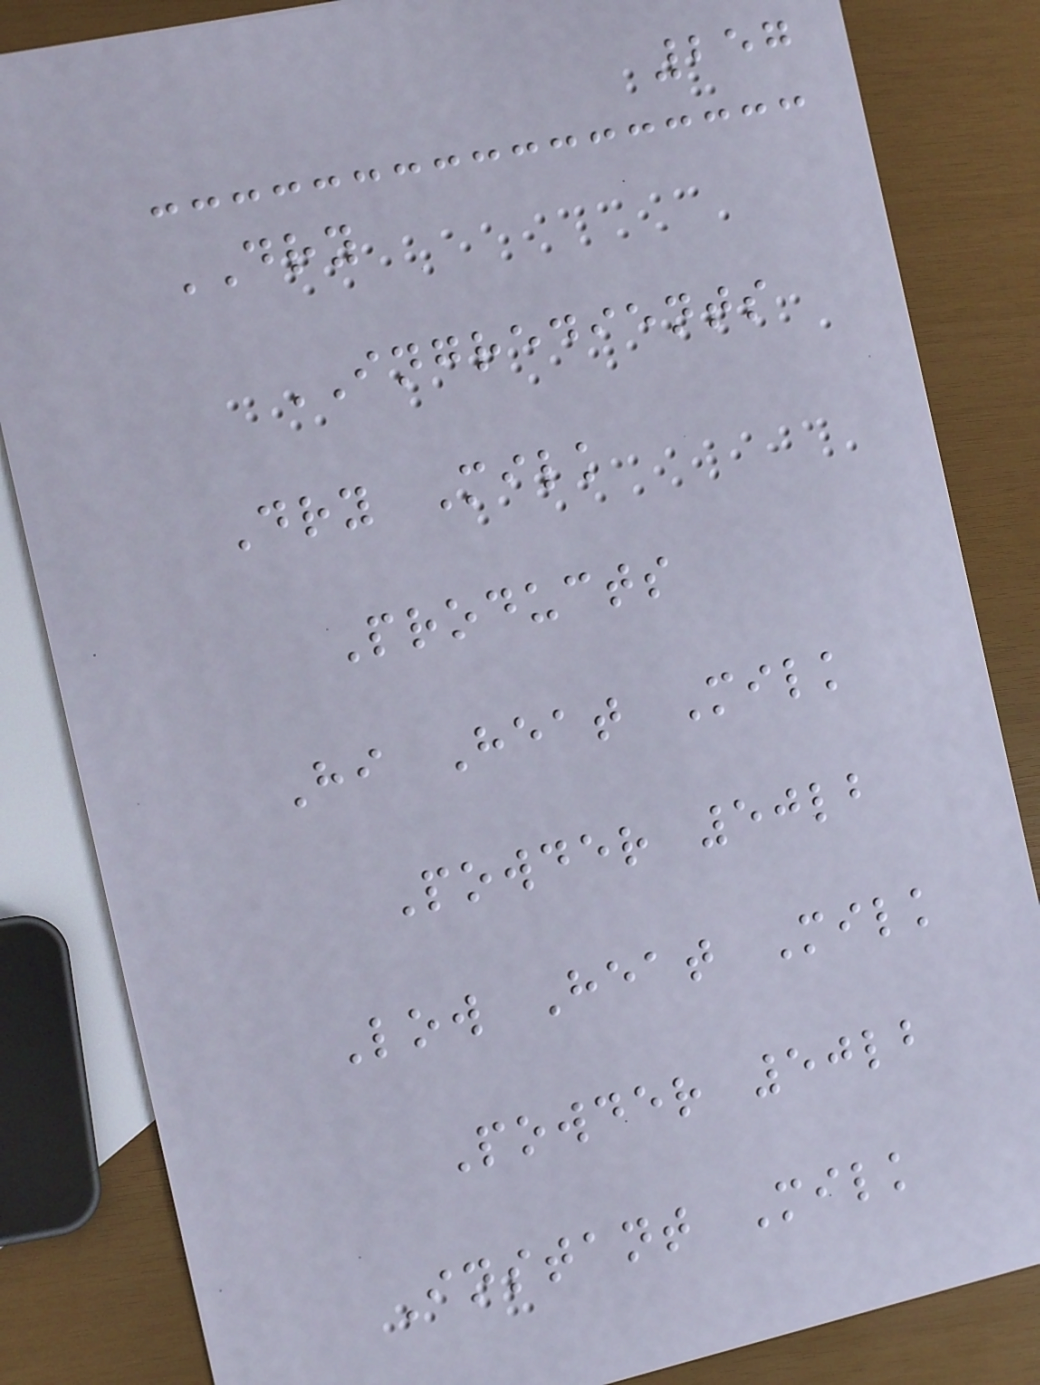257
DRY
INGREDIENTS
Dry Milk
Products
Hi Heat Milk
Powder 50lb
Low Heat Milk
Powder 50lb
Instant Milk
